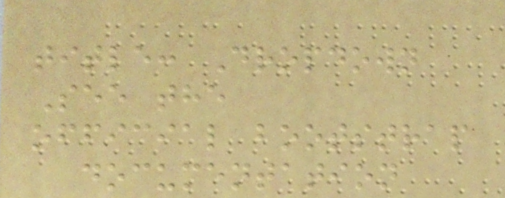title: Dropdown
See the
official bootstrap
documentation
